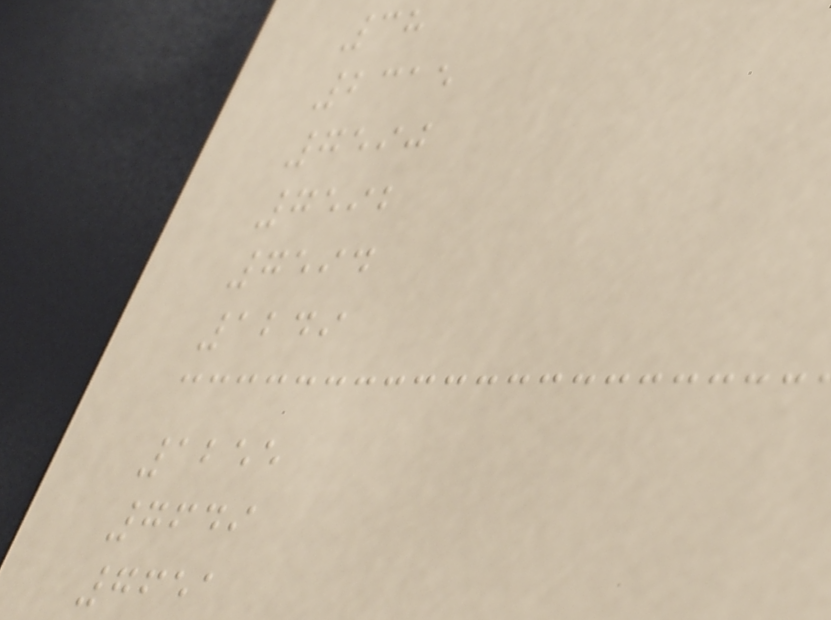38
2315
7590
7592
7594
1249
1255
7649
7651
